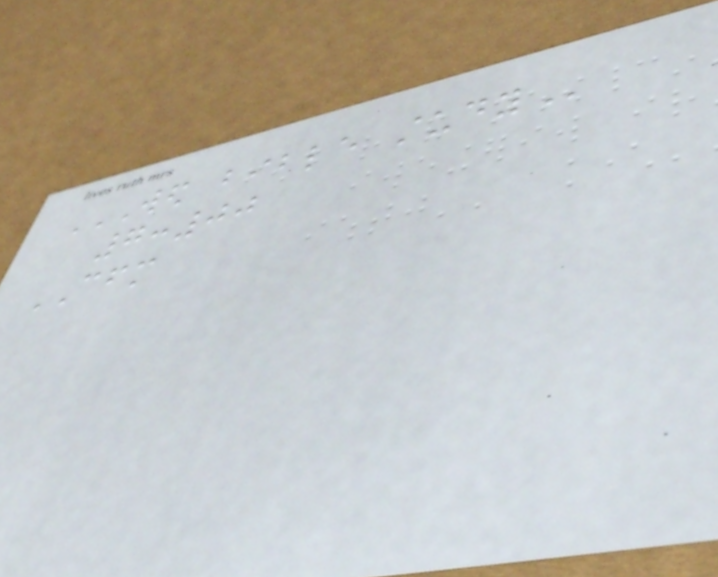WED BIBLE STUDY
7:00
CFM
